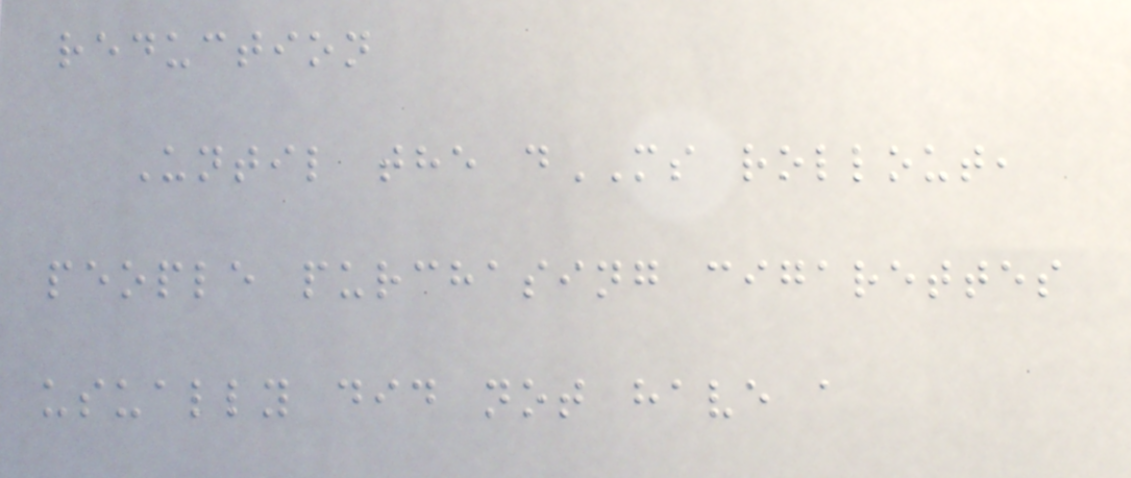reduction
Until the dMS rollout,
people purchasing cigarettes
usually did not have a
